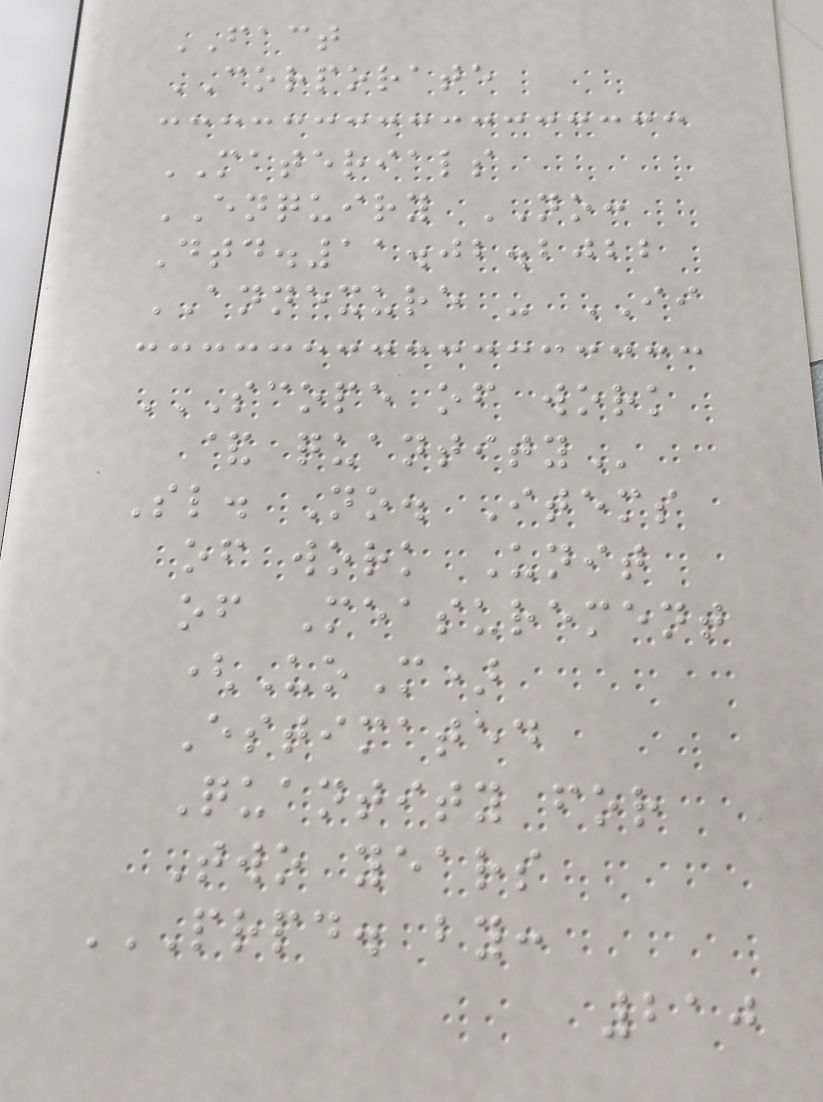FACT
CORPORATE
MATERIALS
ENQUIRY NO:
Dtd.11.02.2022
ANNEXURE - II
SCOPE OF WORK
& QUANTITY
Sl. No. Items
of work Unit
of Measurement
(UoM)
Estimated
Quantity for
Two years
PRPD. BY:
210
